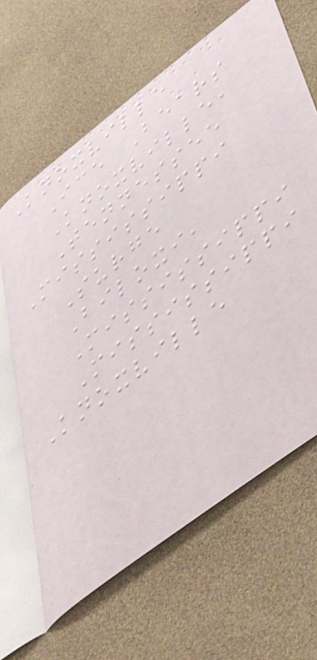Knoxville
Ice Bears
Knoxville,
Tennessee
Mississippi
Surge
Biloxi,
Mississippi
Mississippi
Knoxville
